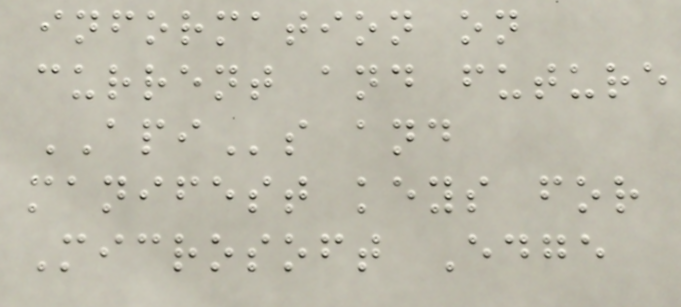information on
current and future
APIs and
manifest keys for
Microsoft Edge
